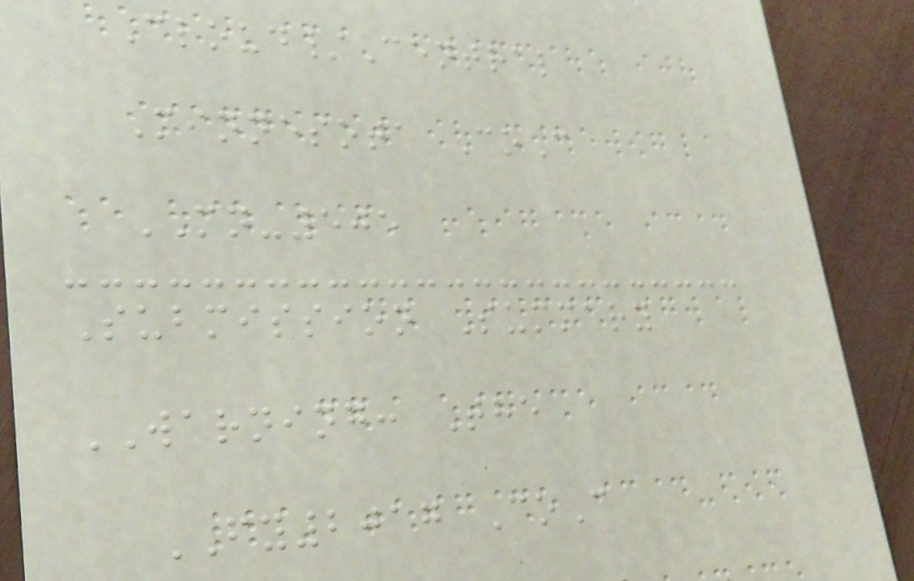Cloud/Central
Minnesota CoC
MN-505
Submission Summary
WARNING: The
FY2017 CoC
